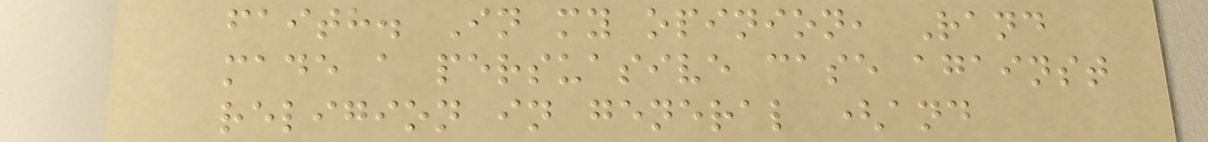faith. In my opinion, Rand
made a persuasive case against
religion in general (and
